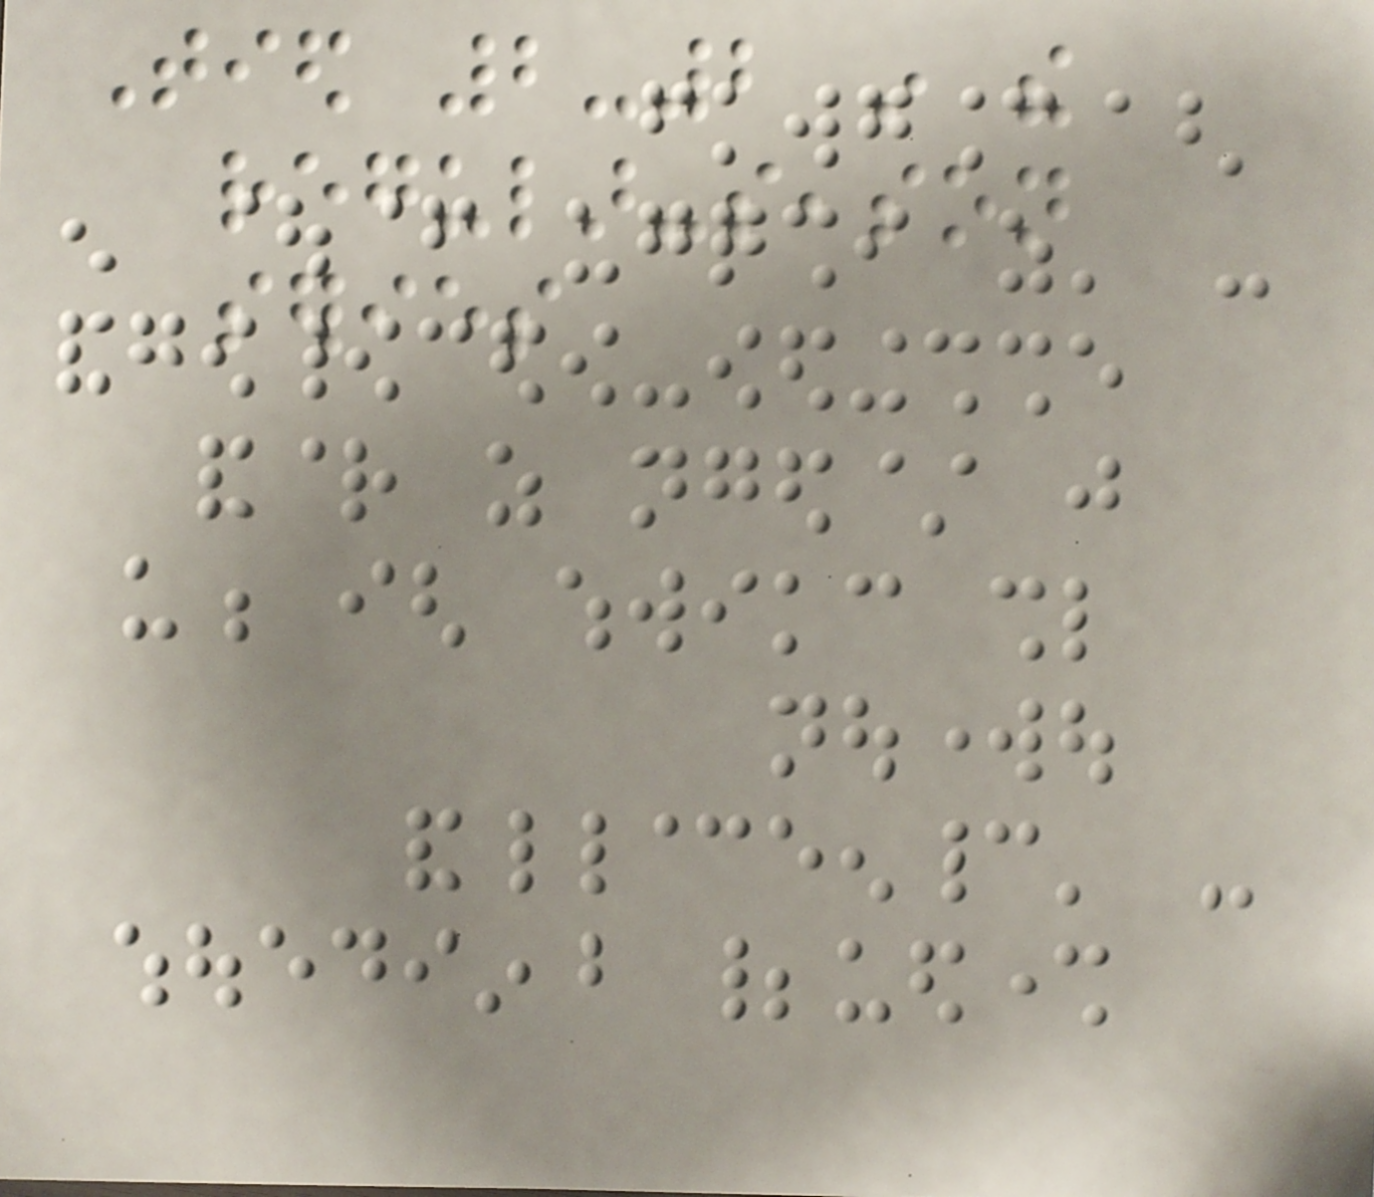Tied 2-2 in the
regular-season
series
